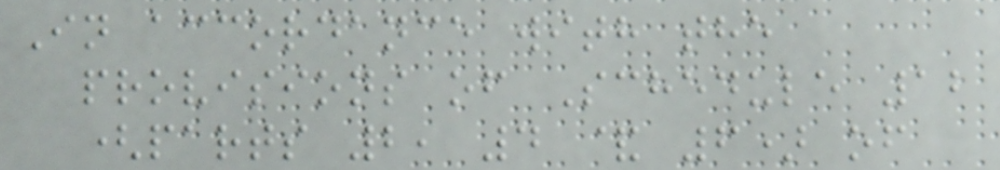In accordance with the
provisions of Schedule 12
(parts 2, 4 & 6) of
